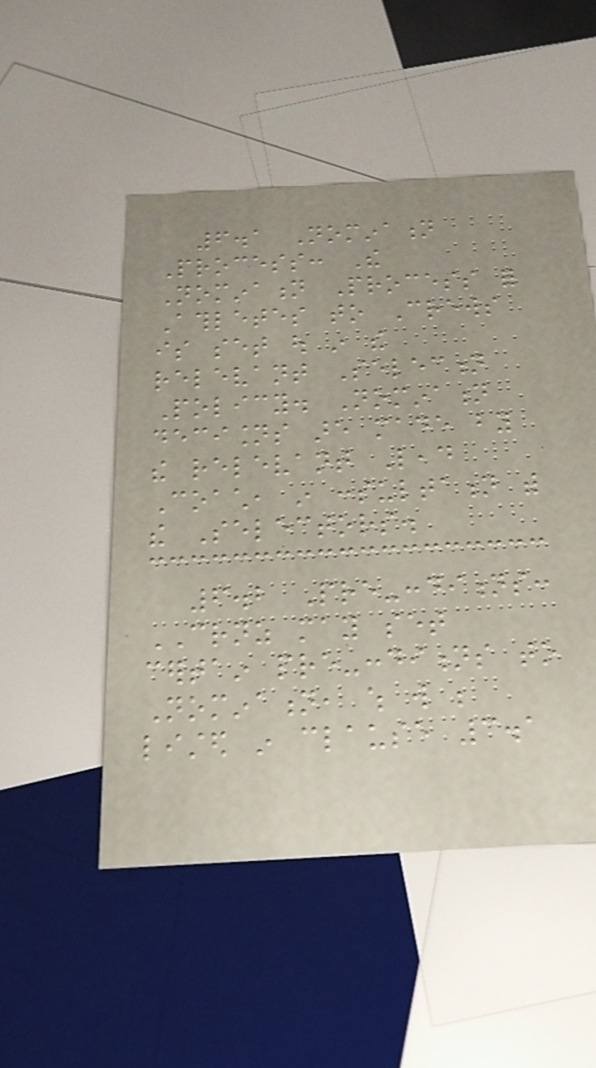6.1 Nomination
Process: The
Nomination Process for
Athletes to Crews
is set out in the
relevant Selection
Policy. Nomination
decisions are made by
the relevant Lead
Coach, in consultation with
the Selectors.
6.2 Pre-conditions:
CRNZ may set
certain pre-conditions to
Nomination, which will be
listed in clause 3.1
